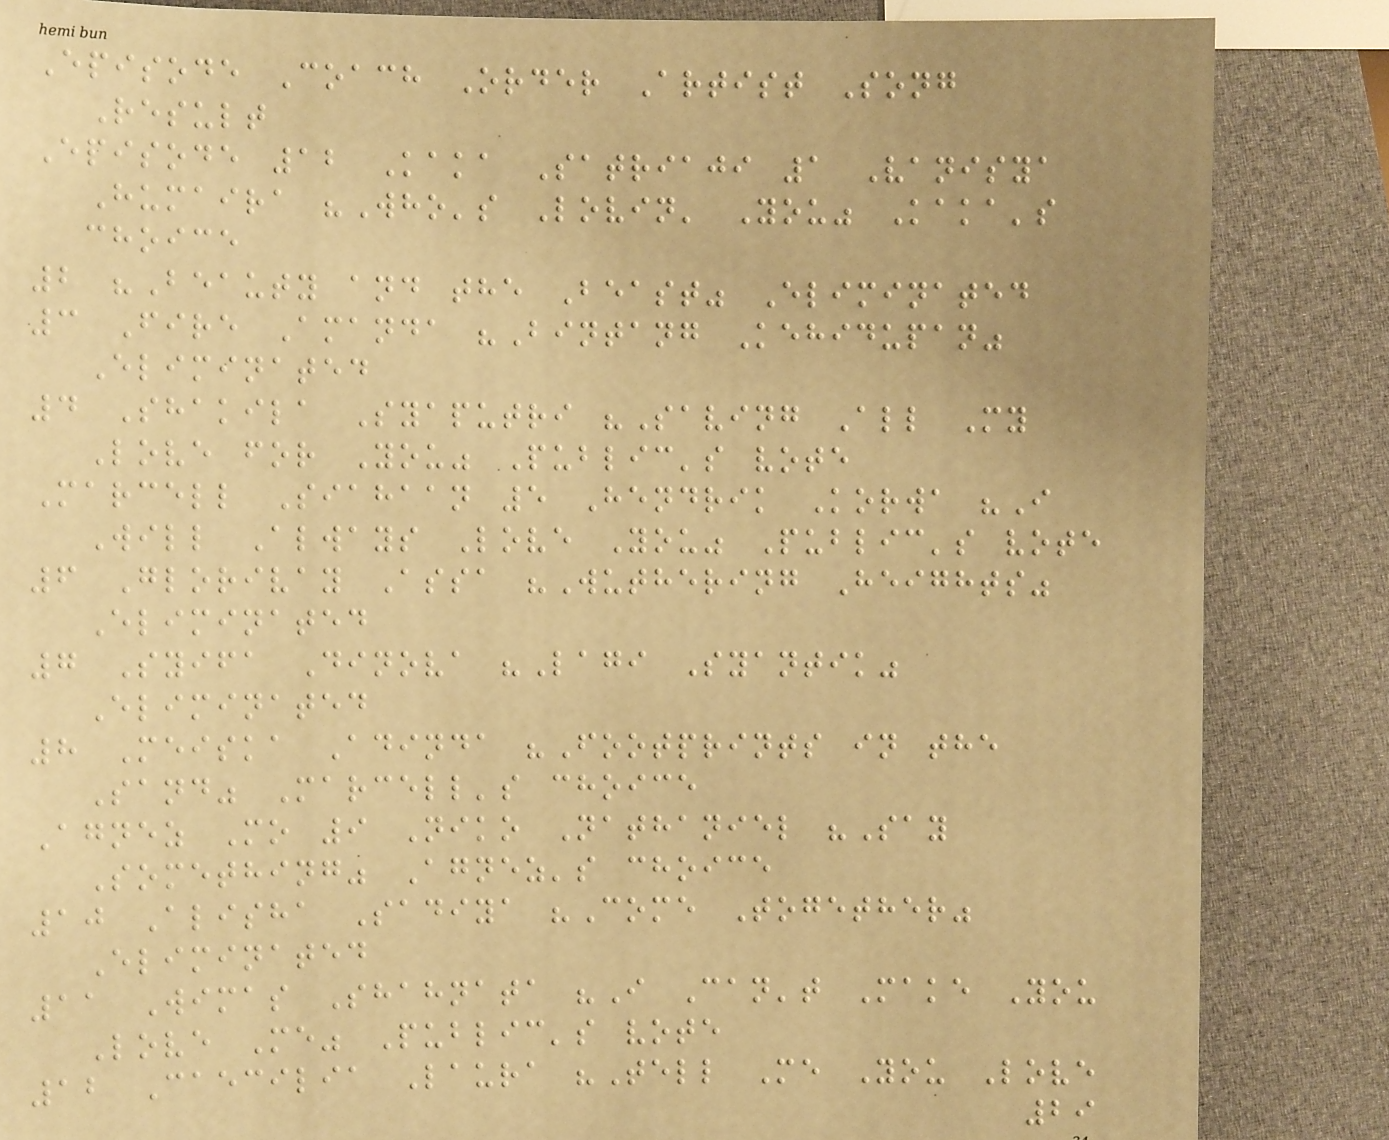Episode Coach Order Artist Song
Result
Episode 12 Kaka Satriaji 1 Vanisya
Humaira "Who's Lovin' You" Kaka's
choice
2 "Beauty and the Beast" Eliminated
3 Fire Amanda "Bintang Kehidupan"
Eliminated
4 Shakila Syaputri "Saving All My
Love for You" Public's vote
Marcell Siahaan 5 Hendrik Korwa "I
Will Always Love You" Public's vote
6 Glorivay Assa "Wuthering Heights"
Eliminated
7 Syifa Dinova "Lagi Syantik"
Eliminated
8 Meiska Adinda "Footprints in the
Sand" Marcell's choice
Agnez Mo 9 Niko Nathaniel "Say
Something" Agnez's choice
10 Alisha Sadiya "Come Together"
Eliminated
11 Wimas Shahnata "I Can't Make You
Love Me" Public's vote
12 Caecilia Laura "Tell Me You Love
29
